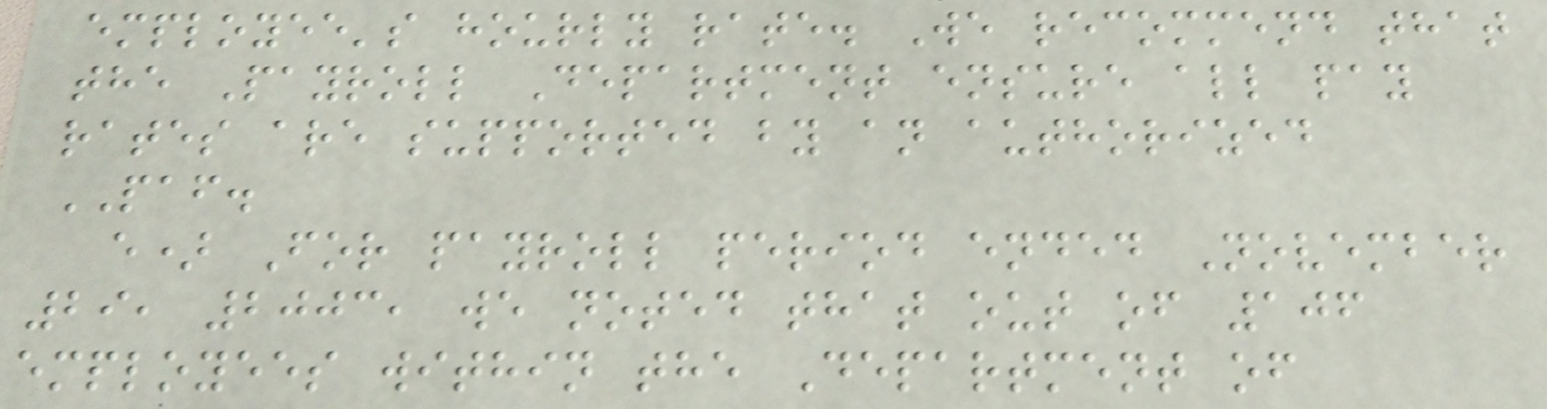employee's hourly rate. We recommend that
the Payroll Department ensure all pay
rates are supported by an authorized
PAF.
e) For payroll period ended November
29, 2003, we noted that out of 106
employees within the Department of
